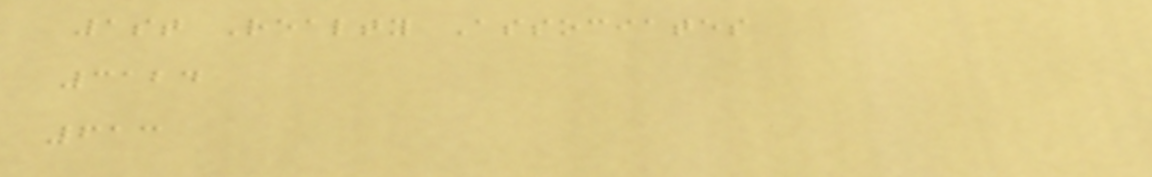1st Realty Associates
3124
613
